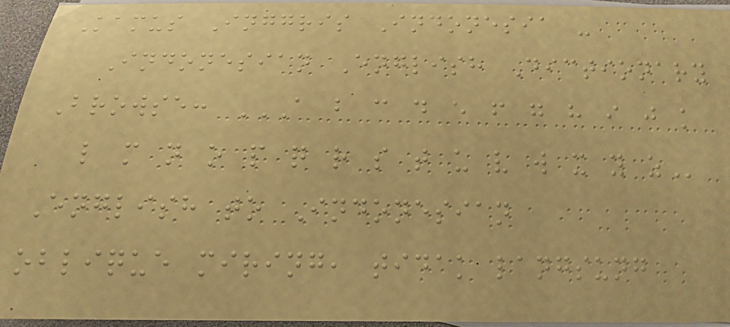Kamus Inggris Indonesia -
Indonesian English Dictionary
Browse: A B C D E F G H I J K
L M N O P Q R S T U V W X Y Z
English to Indonesian
oblique miring, tidak langsung
